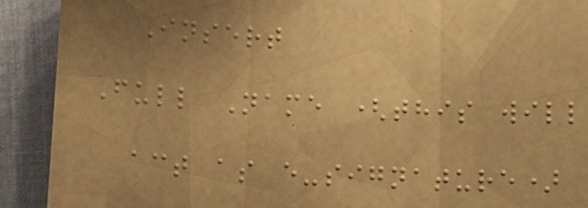Insert
Full Name (this will
act as e-signature)
